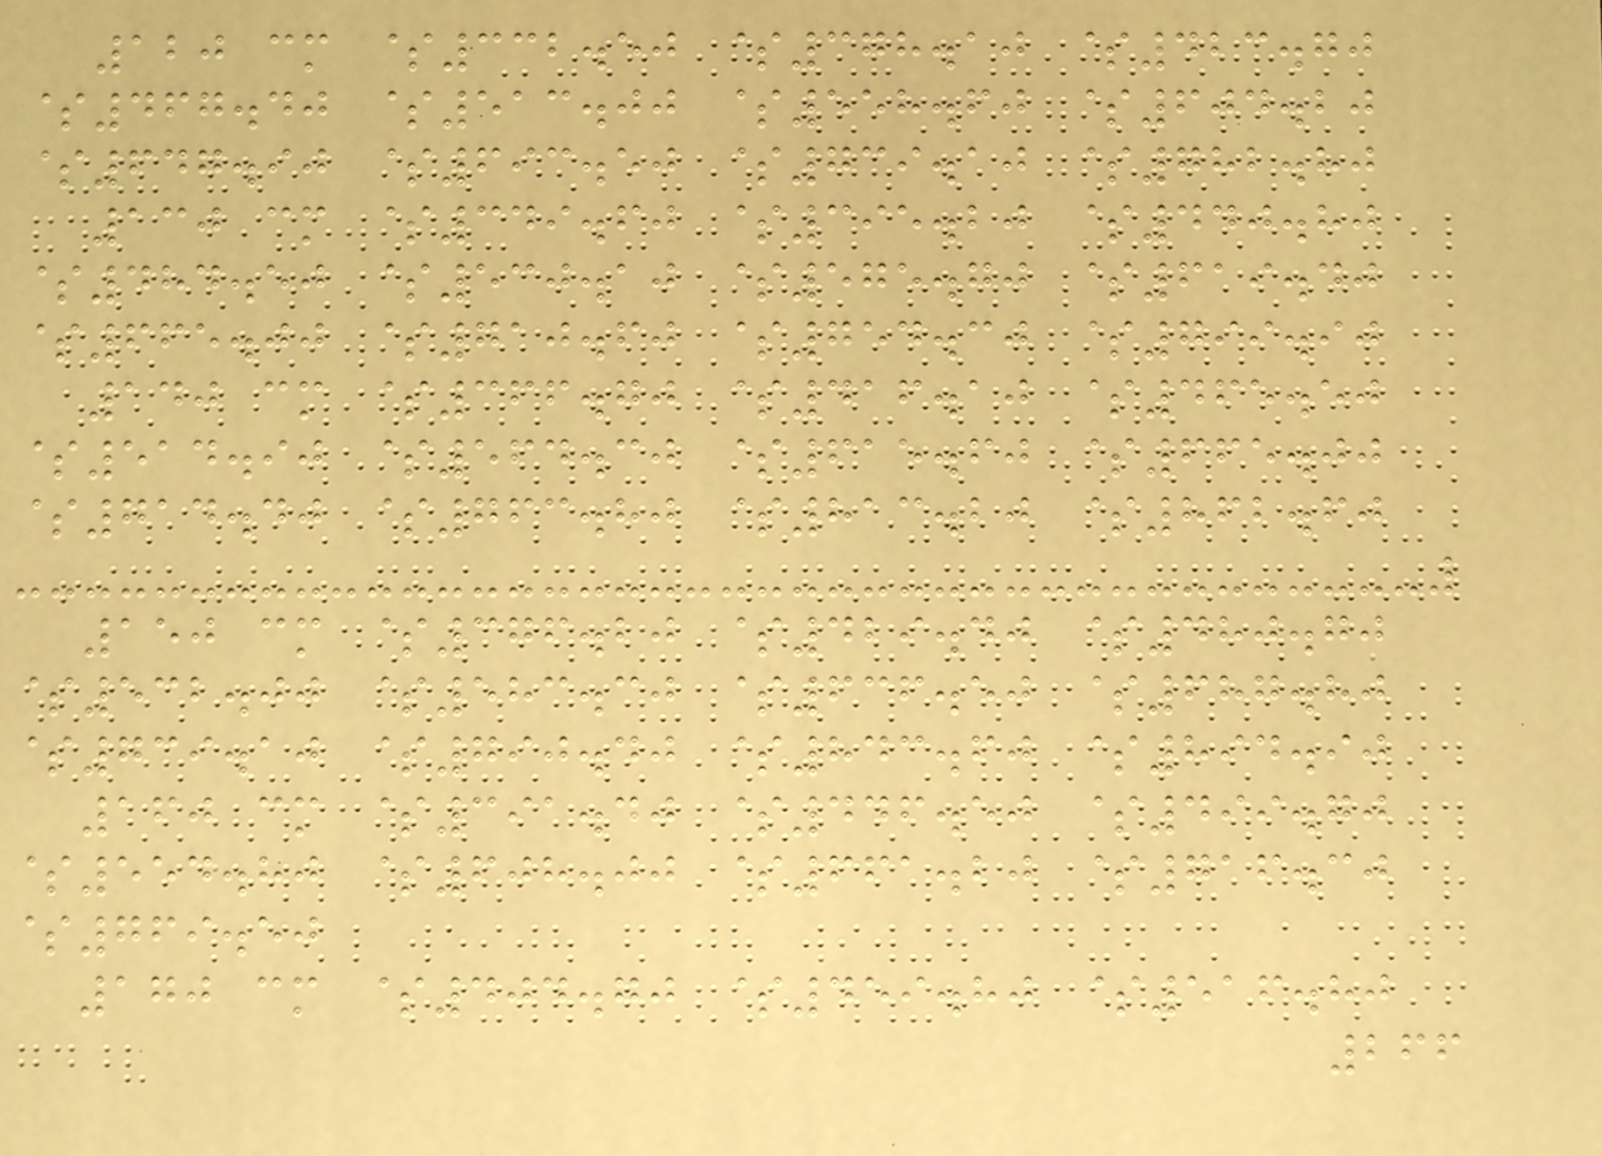120 cm $332.50 $378.10 $423.70
$467.40 $513.00 $558.60 $604.20
$647.90 $693.50 $739.10 $782.80
130 cm $349.60 $395.20 $440.80
$484.50 $530.10 $575.70 $619.40
$665.00 $710.60 $754.30 $799.90
140 cm $366.70 $416.10 $465.50
$514.90 $564.30 $615.60 $665.00
$714.40 $763.80 $813.20 $862.60
150 cm $376.20 $429.40 $480.70
$532.00 $583.30 $636.50 $687.80
$739.10 $790.40 $843.60 $894.90
160 cm $391.40 $446.50 $499.70
$554.80 $608.00 $661.20 $716.30
$769.50
170 cm $404.70 $459.80 $516.80
266
